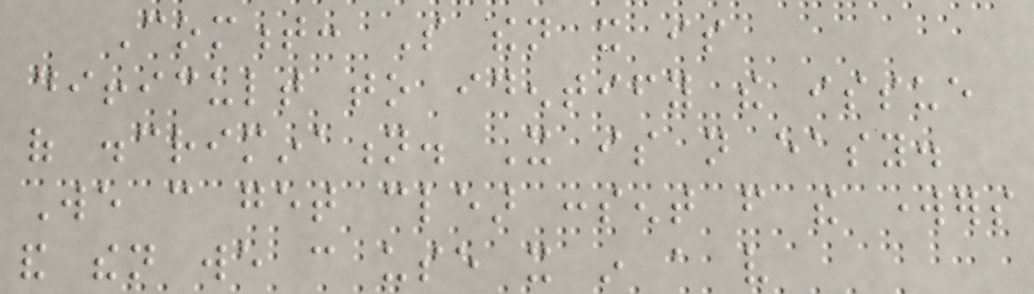Comment: So then it is
difficult to identify the issue
of discrimination. It is not easy.
We can get clear consent from the workers
and then we can use it in a very
